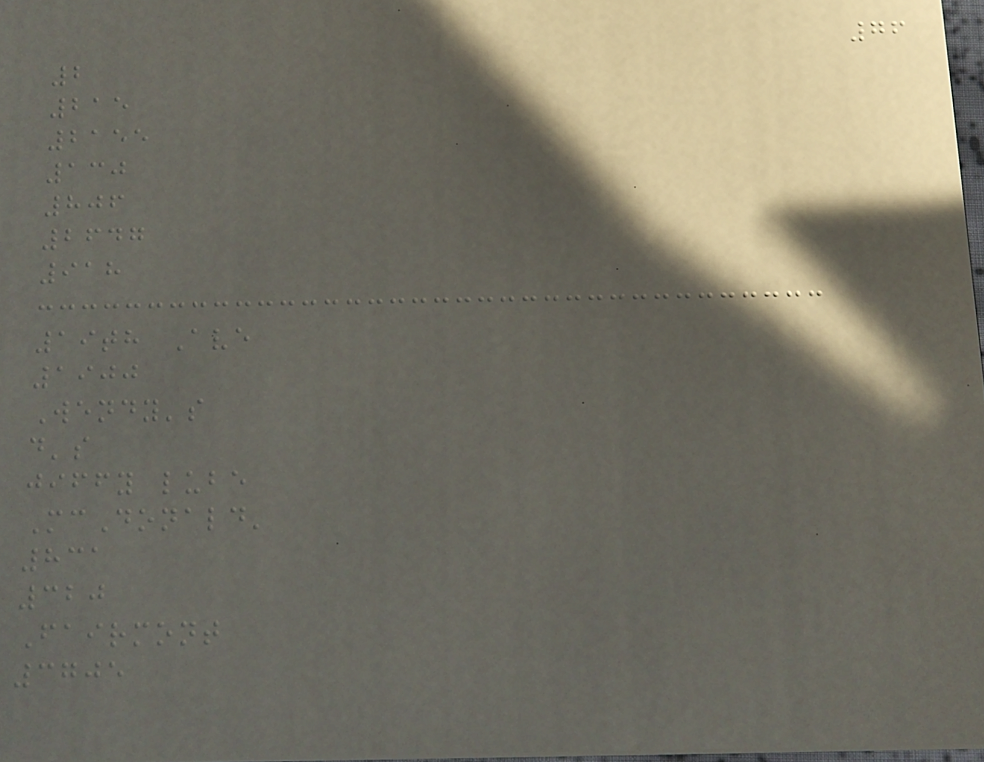76
2
215
2155
130
806
2647
918
19th Ave
1900
Wendy's
d's
jiffy lube
McDonald'
831
320
Fairmont
3705
